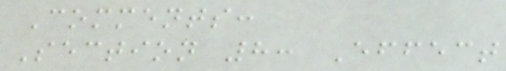Comments:
Section 8: Effect
